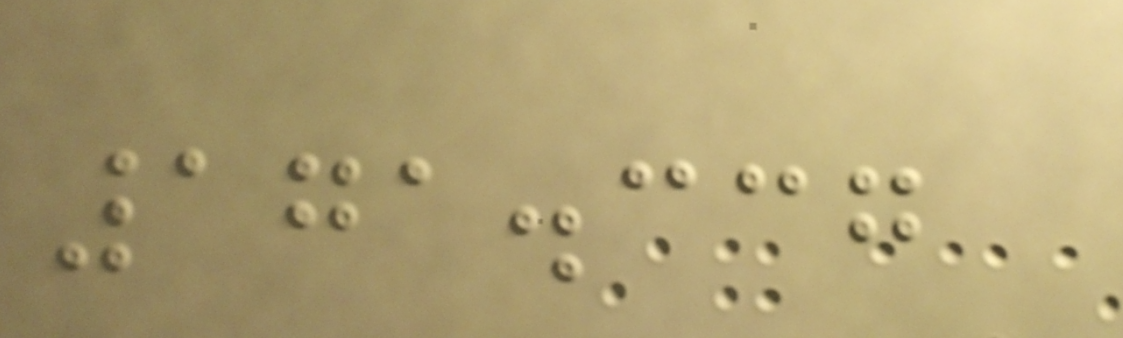171.337
